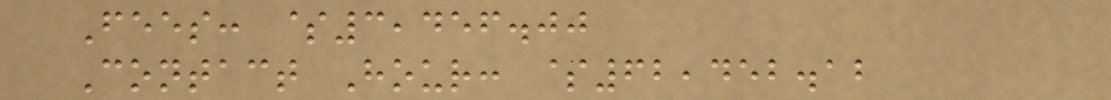Fees: $3,456.00
Contact Hour: $62,452.12
